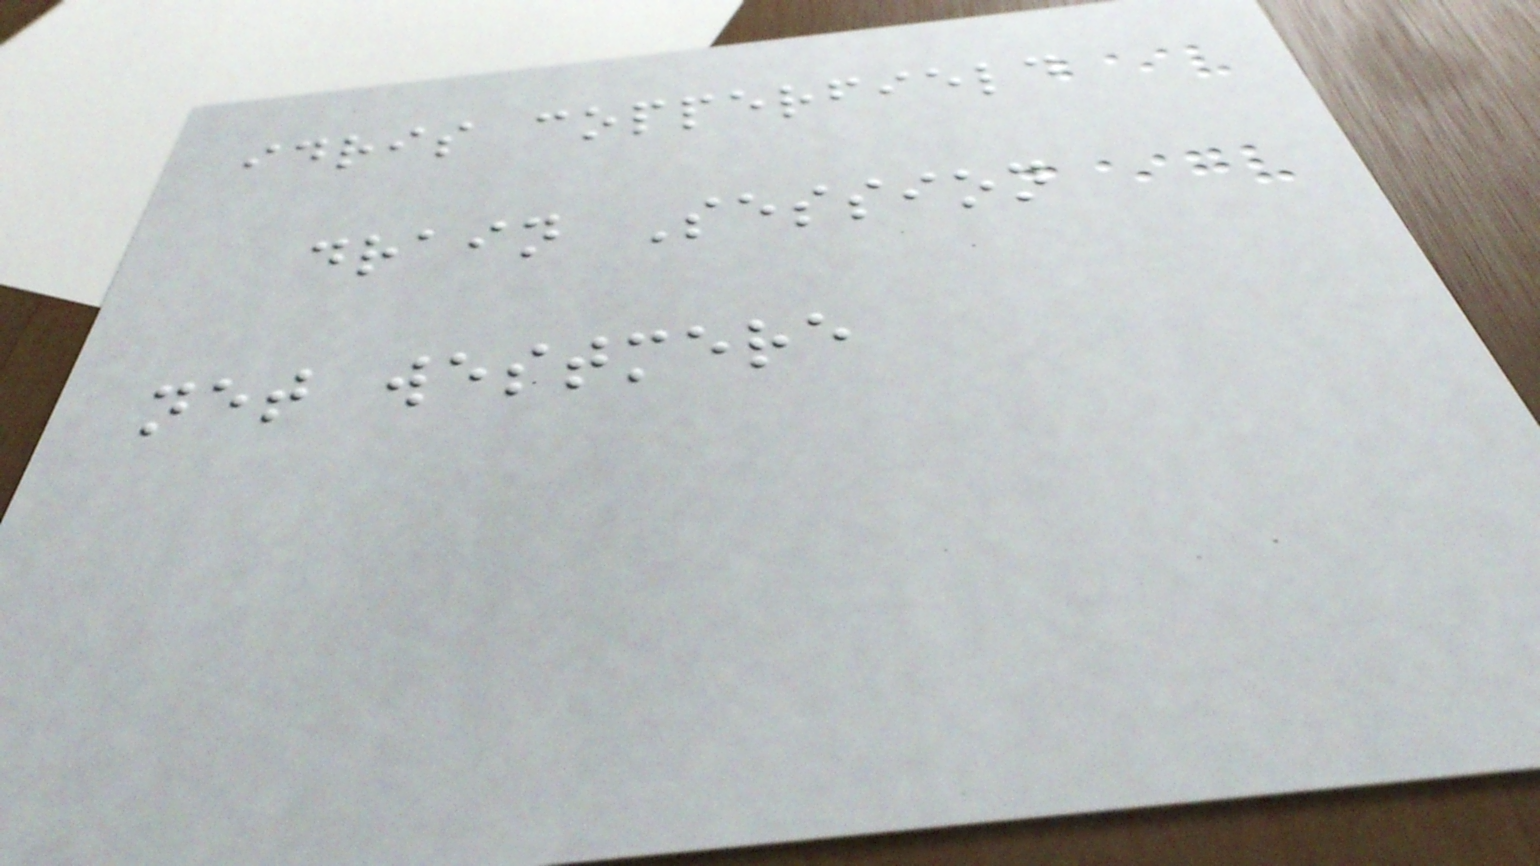idris copperfield
drain Session
net westmere
